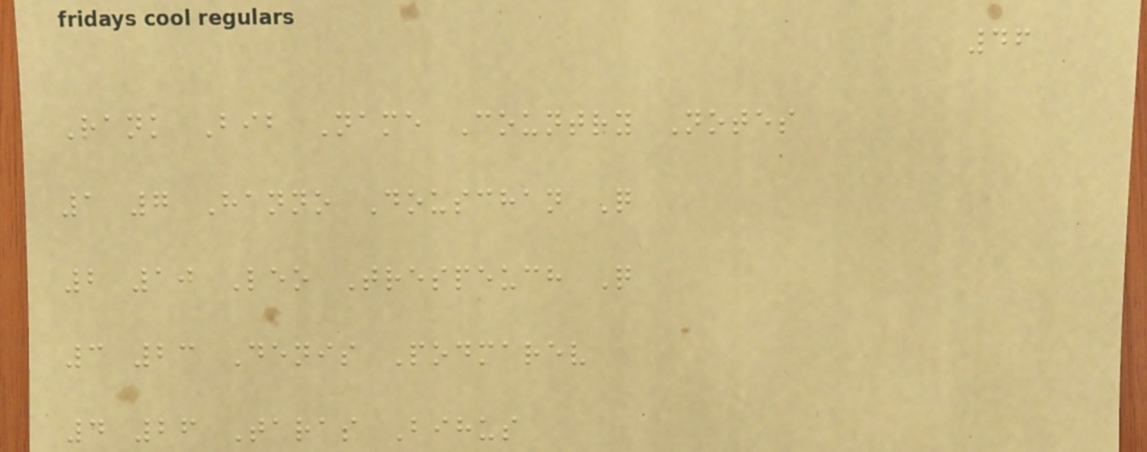46
Rank Bib Name Country Notes
1 7 Hanno Douschan Q
2 10 Leo Trespeuch Q
3 23 Denis Podmarev
4 26 Taras Bihus
